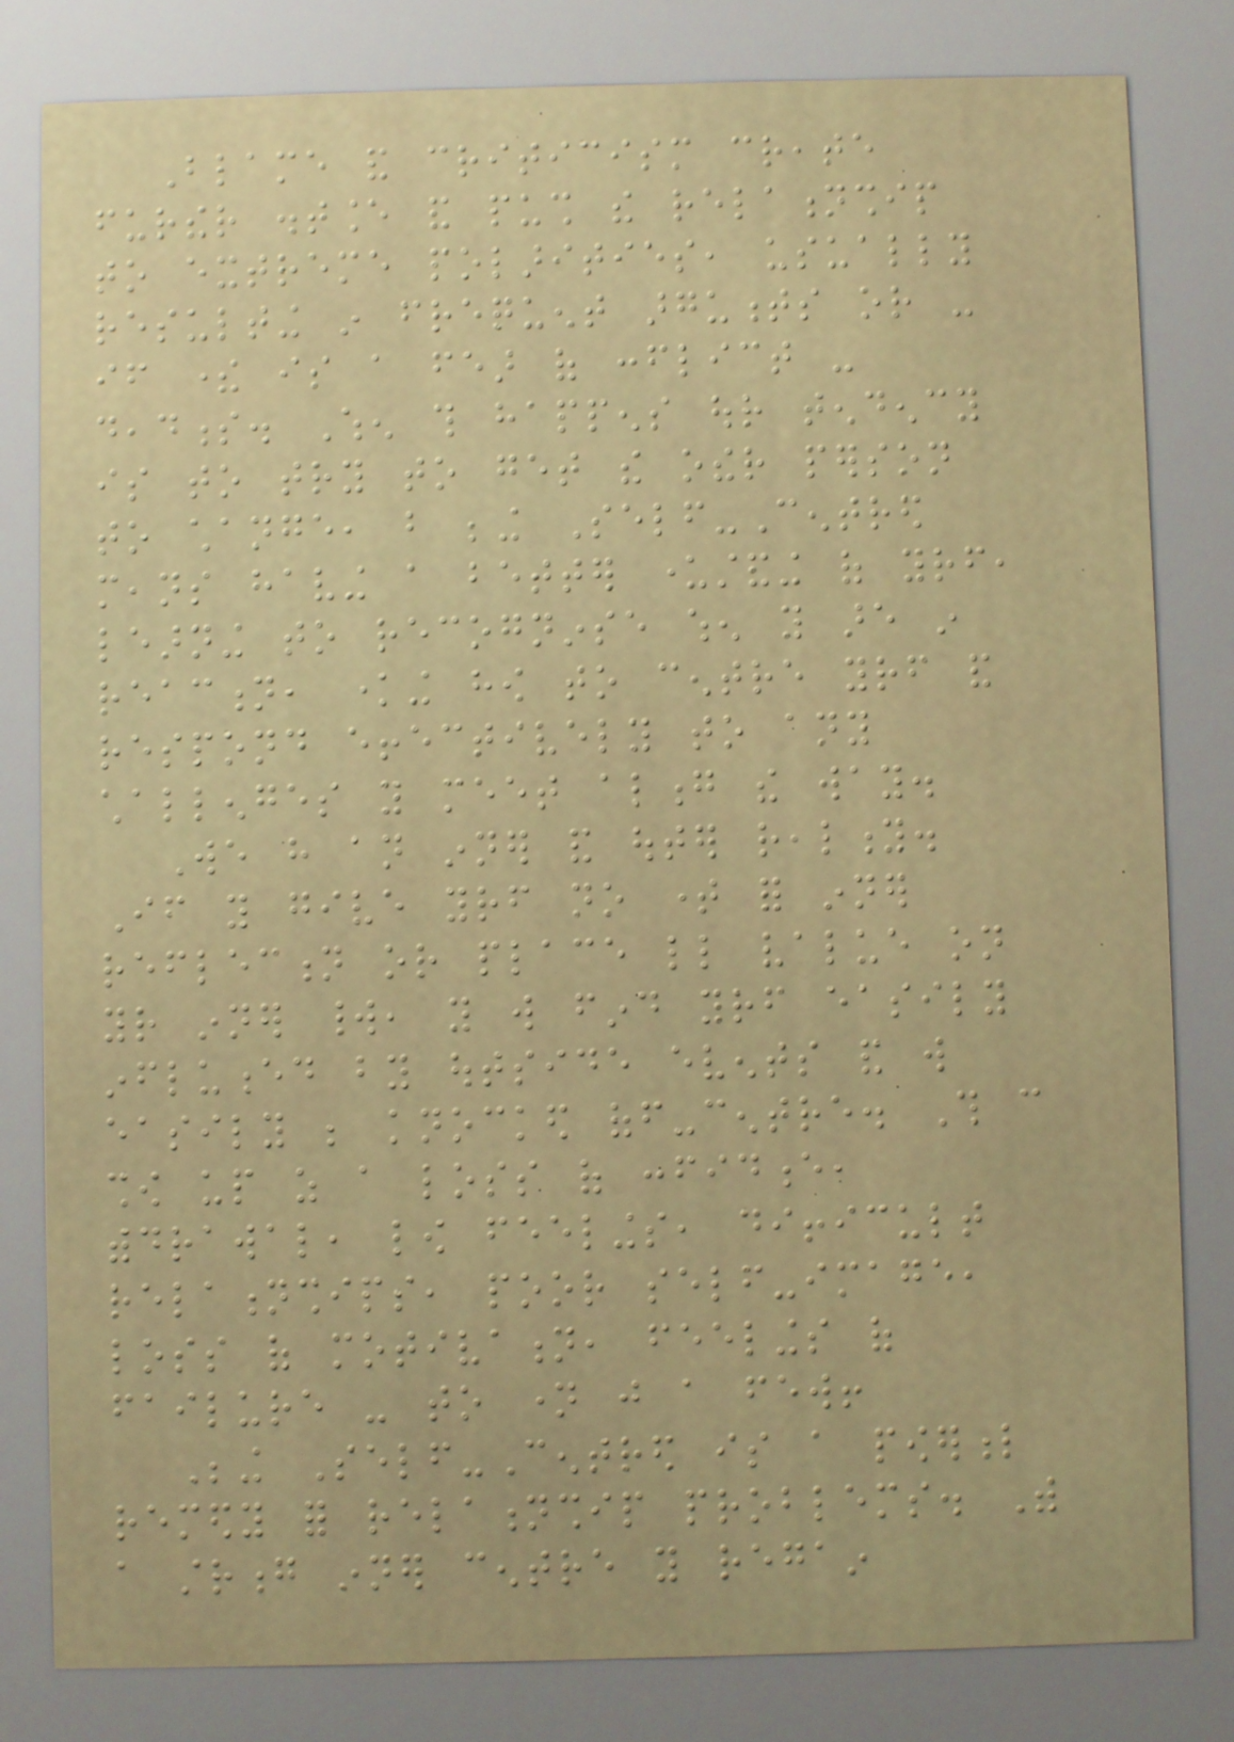Blame and criticism create
further distance and push the relationship
to extreme polarities, usually
resulting in frequent arguments or -
if there is a fear of conflict -
deadness. When this happens our tendency
is to try to get the other person
to change, but being Self-Centred
means having a better understanding of yourself,
learning to recogninse when you are in
reaction, knowing how to centre yourself and
respond effectively to any
challenges you meet along the way.
We have an inner and outer reality.
If you give yourself no time for inner
reflection or place little value on
your inner world, you will find yourself easily
influenced by outside events and will
easily be knocked off-centre. This can
show up as a loss of confidence,
withdrawal, low feelings, difficult
relationships, poor self-image,
loss of motivation, feelings of
failure - to name just a few!
Being Self-Centred is a powerful
remedy for relationship problems. With
a strong inner centre you regain
